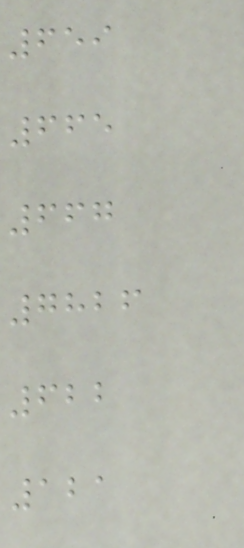659
665
667
7826
622
121
